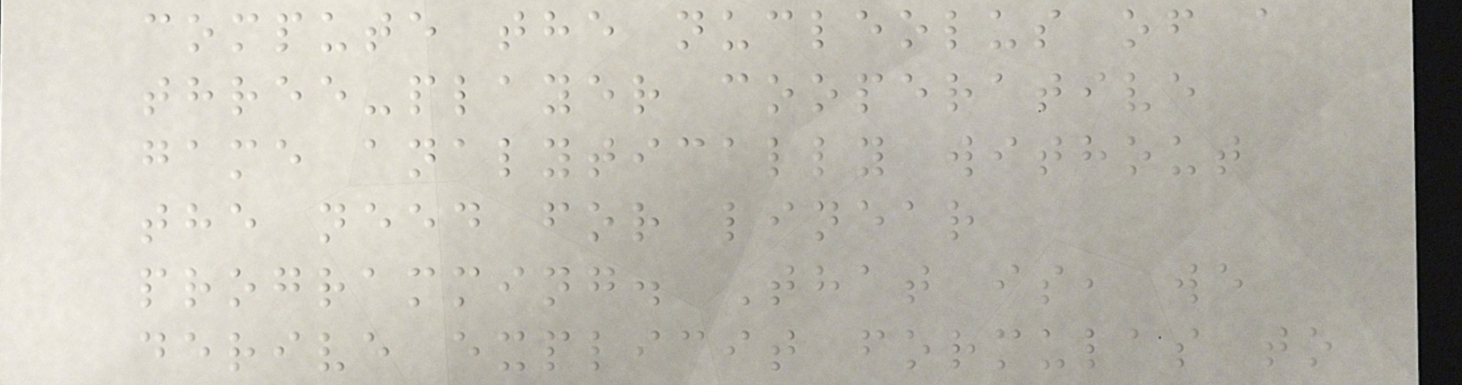compute the nucleolus of a
three-player cooperative
game analytically without
the need for linear
programming. That is, we
derive explicit formulas to
